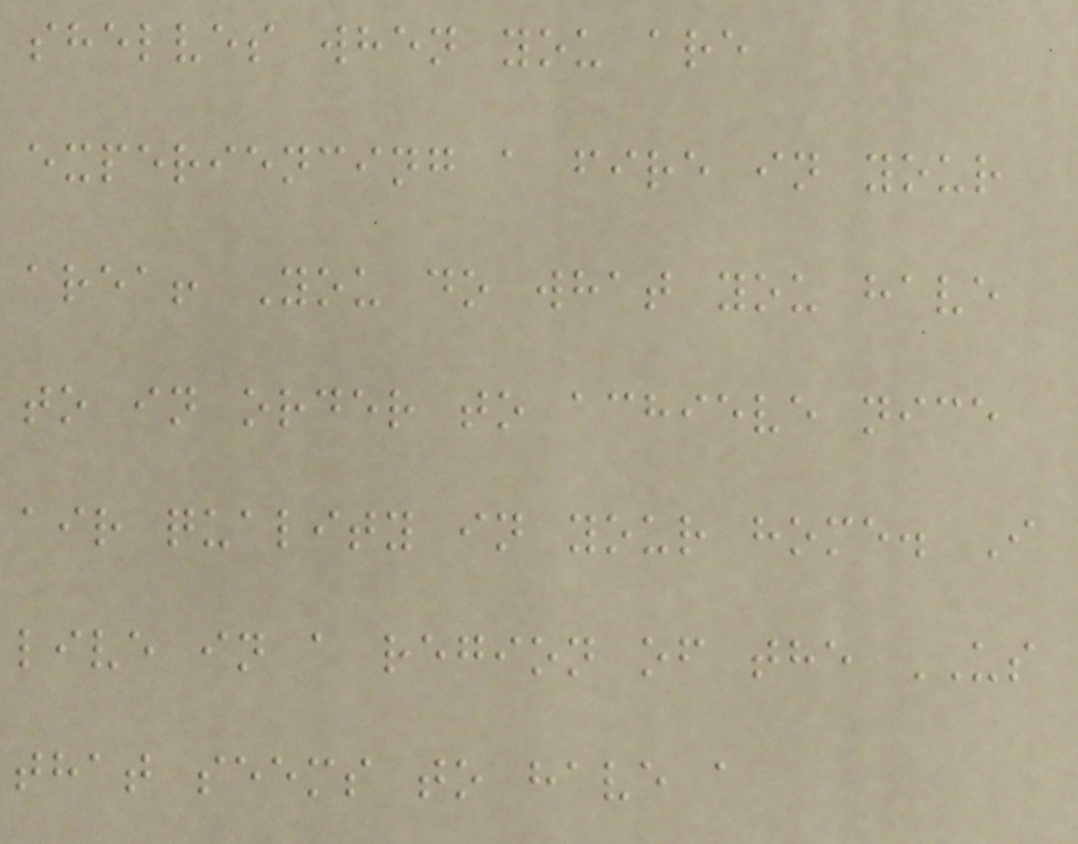shelves when you are
experiencing a fire in your
area! You do what you have
to in order to achieve nice
air quality in your home. I
live in a region of the US
that seems to have a
